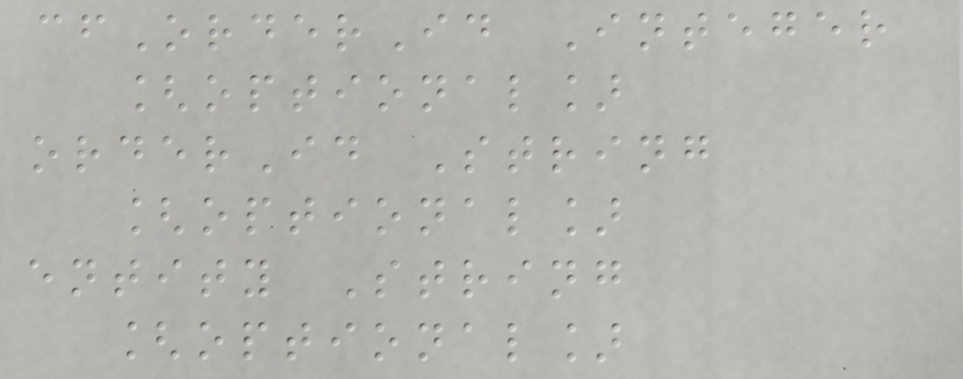cfOrderId Integer
[optional]
orderId String
[optional]
entity String
[optional]
